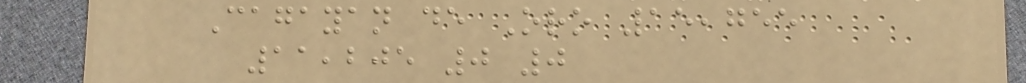Cagayan de Oro 15,755
11,205 0 0
